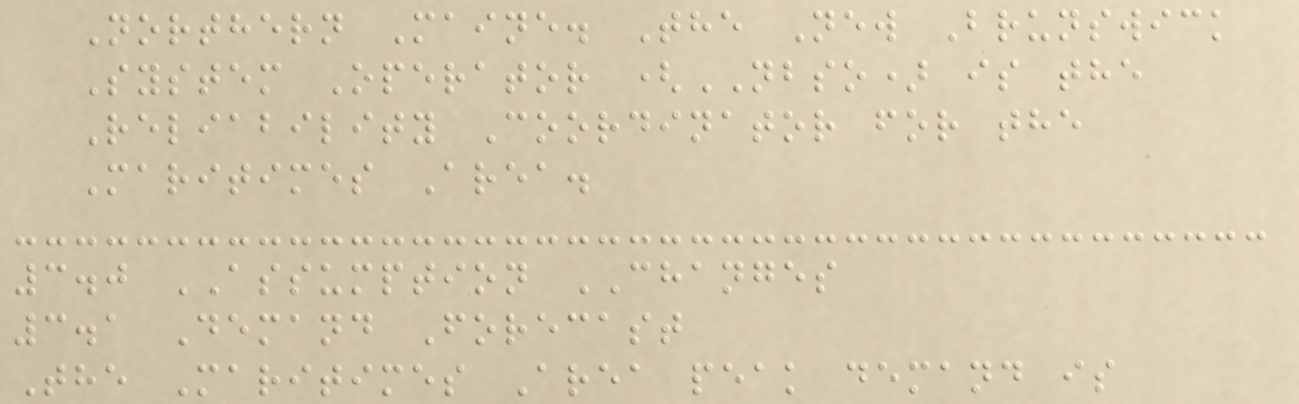Northern Maine. The New Brunswick
System Operator (NBSO) is the
Reliability Coordinator for the
Maritimes Area.
3.0 ASSUMPTION CHANGES
3.1 Demand Forecast
The Maritimes Area peak demand is
